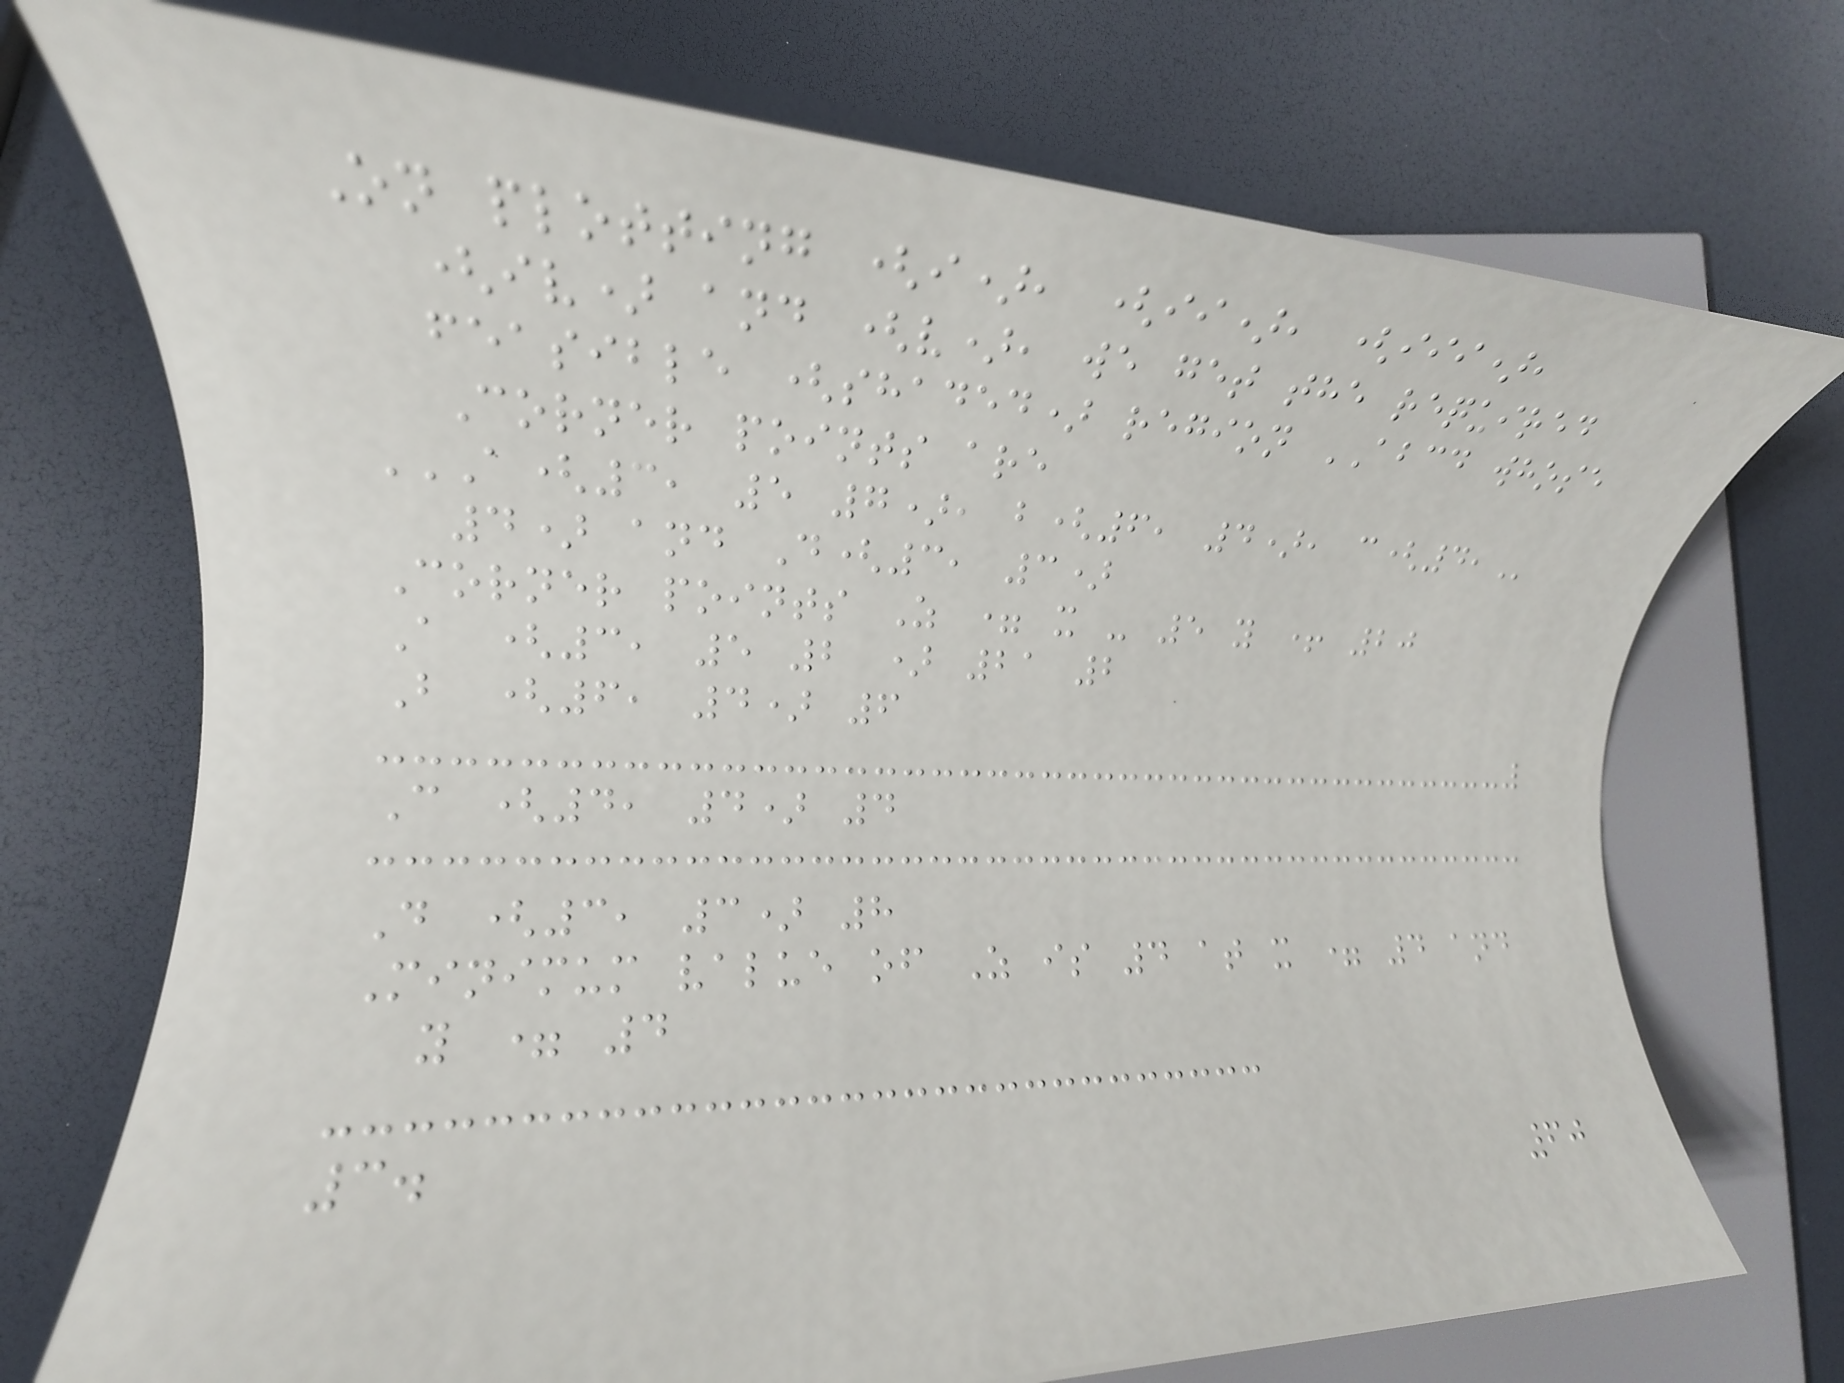On plotting (i), (ii), (iii),
(iv) and (v), we get the required
feasible (shaded) region ABCD whose
Corner points are
A(3, 5 7), B(6, 4), C(4,
4) and D(3, 3)
Corner points Z = x - 5 y + 20
A (3, 5 2 ) 21 2
B (6, 4) 6
C (4, 4) 4
D (3, 3) 8
Minimum value of Z is 4 at x = 4 and
y = 4
3.
60
